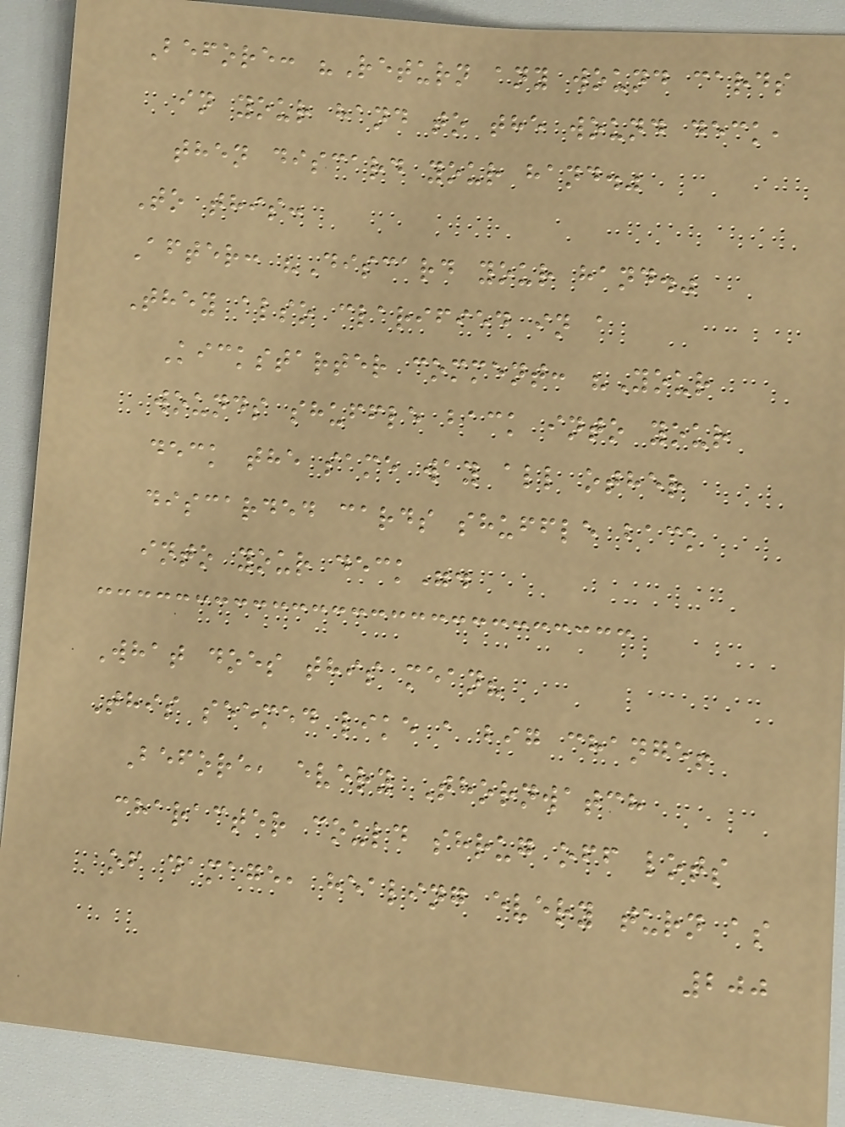Before: "Return any wound cards
in your hand to the wound deck,
then discard your hand."
To this:
After: "Discard your hand."
They also clarified in a
Kickstarter comment: "Your
wounds shuffle back into your
deck the same way all other
discarded cards shuffle back
into your deck".
What does this mean?
This seemed like a big change!
Before, every Thornwatch
character could shrug off lots
of damage, healing every turn as
200
